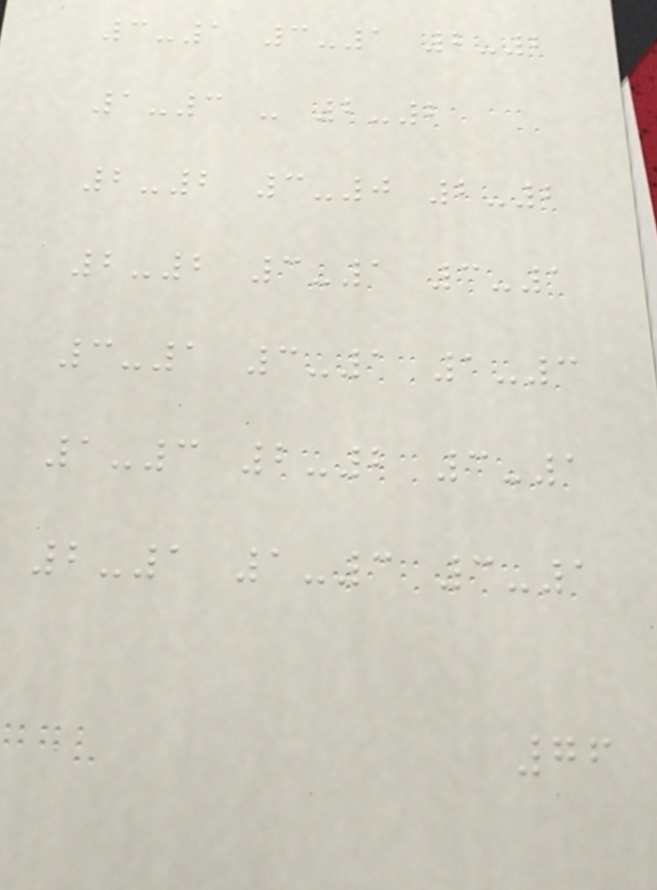3-1 3-1 2-2
1-3 - 2-2
2-2 3-0 2-2
2-2 3-1 3-1
3-1 3-1 1-3
1-3 2-2 3-1
2-1 1-3 3-1
76
